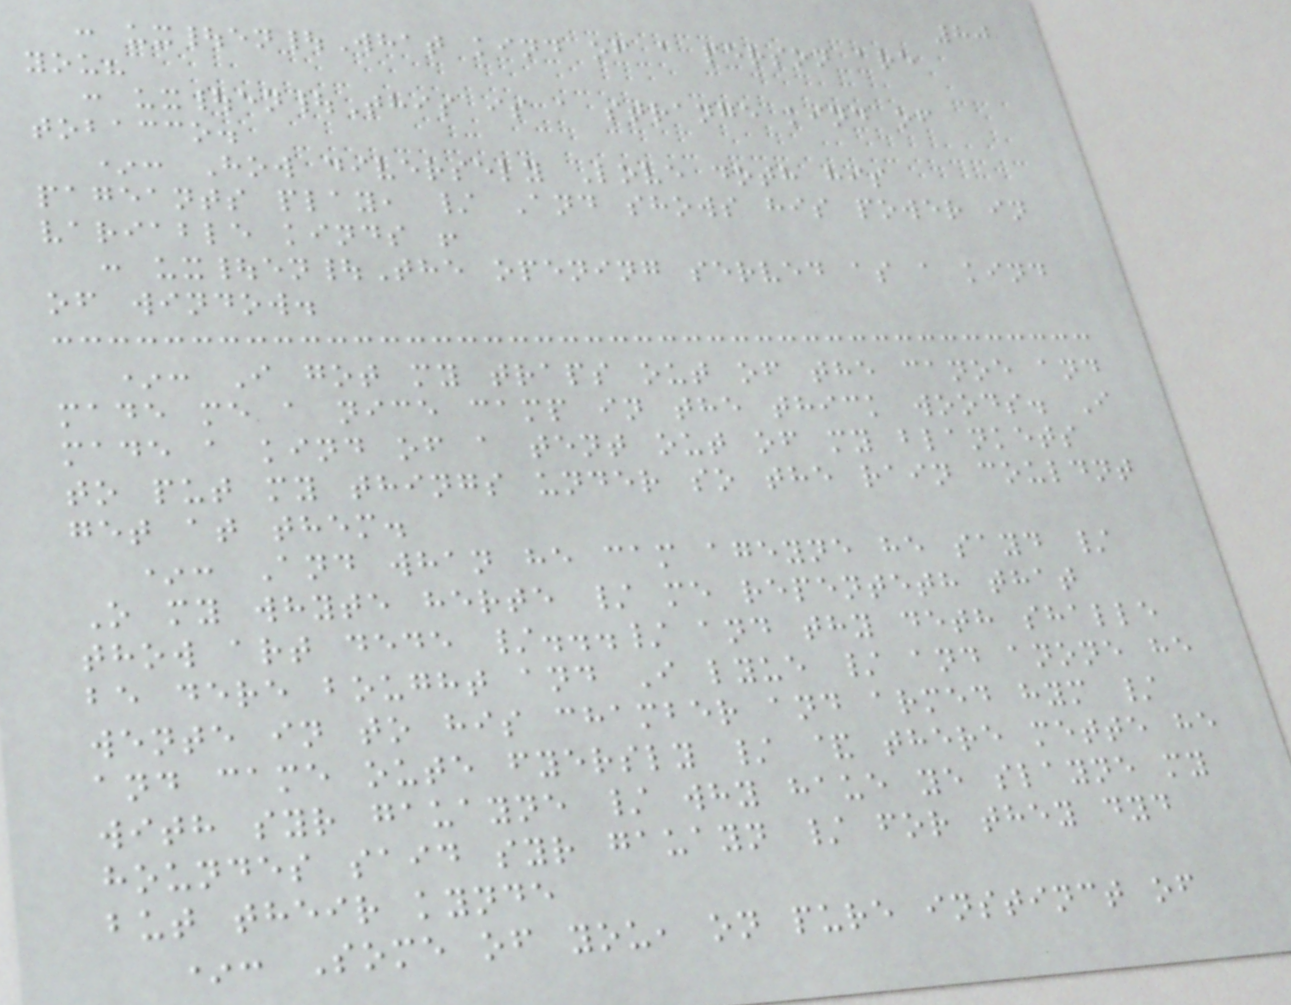80
: ux|en|What kind of a person are
you?
: ux|en|This is a strange kind of
tobacco.
*: How diversely Love doth his
pageants play, / And shows his power in
variable kinds !
: ux|en|The opening served as a kind
of window.
*: I got my traps out of the canoe and
made me a nice camp in the thick woods. I
made a kind of a tent out of my blankets
to put my things under so the rain couldnt
get at them.
*: And whan he cam ageyne he sayd /
O my whyte herte / me repenteth that
thow art dede /.../ and thy deth shalle
be dere bought and I lyue / and anone he
wente in to his chamber and armed hym /
and came oute fyersly / & there mette he
with syr gauayne / why haue ye slayne my
houndes said syr gauayn / for they dyd
but their kynde
*: Some of you, on pure instinct of
